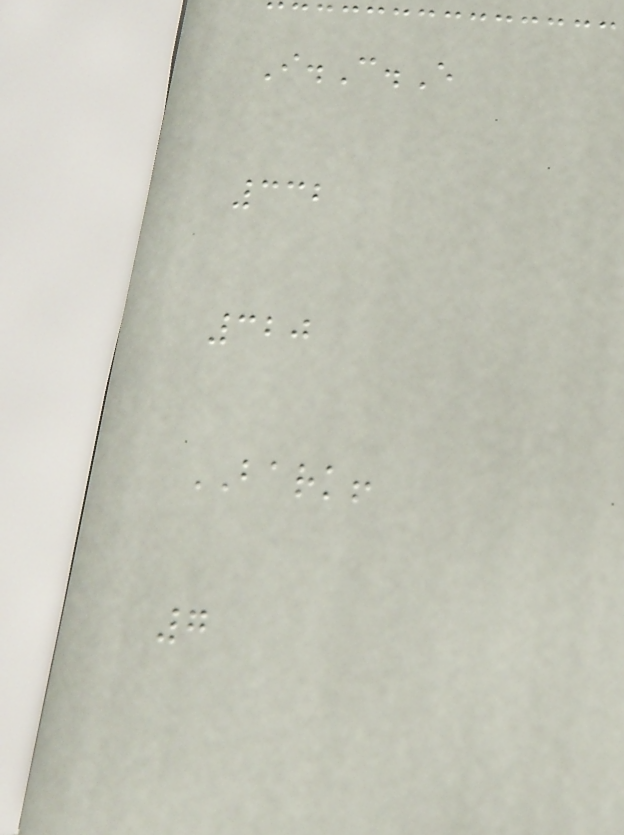I.C.E
332
320
BARK!
7
